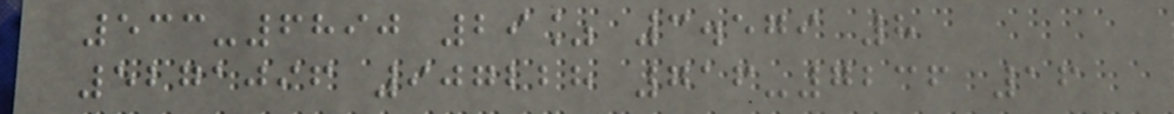533-6890 29% 3.579 8
5271096 907228 716-7236 16
